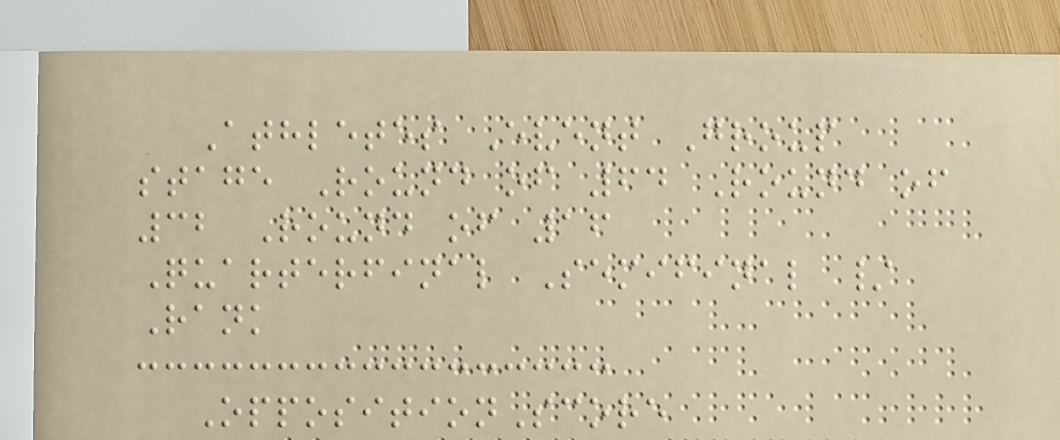Athletes Event Group
stage Round of 64 Round of
32 Round of 16
Quarterfinal Semifinal /
Rank
OppositionScore
